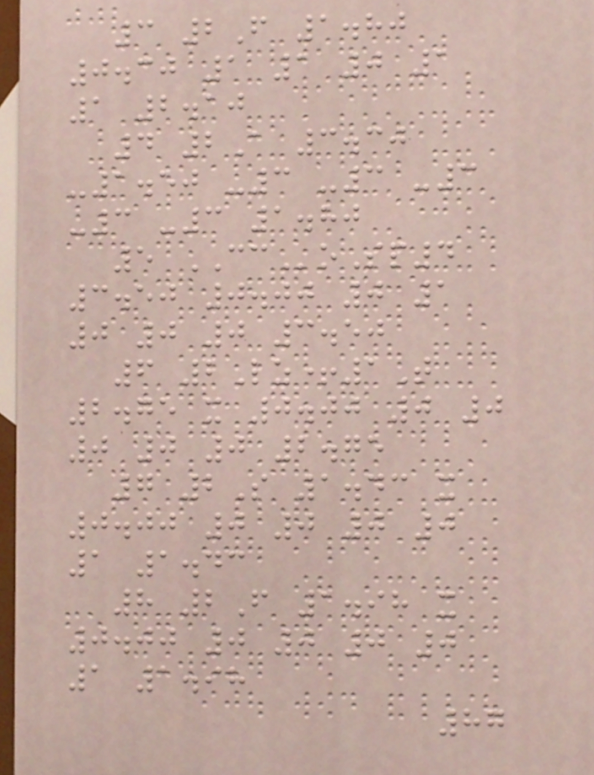3 2F 1.80
0.30 1 1 0 1
1 2.10
4 2A 3.30
-1.50 -3 -3 -3
-3 -3 1.80
5 CCoSp4
3.50 0.00 0 1
0 0 0 3.50
6 2Lz+1T
2.75 x 0.00 0 0
0 0 0 2.75
7 2S 1.43 x
0.00 0 0 0 0
1 1.43
8 2F 1.98 x
0.00 0 0 0 0
1 1.98
87
